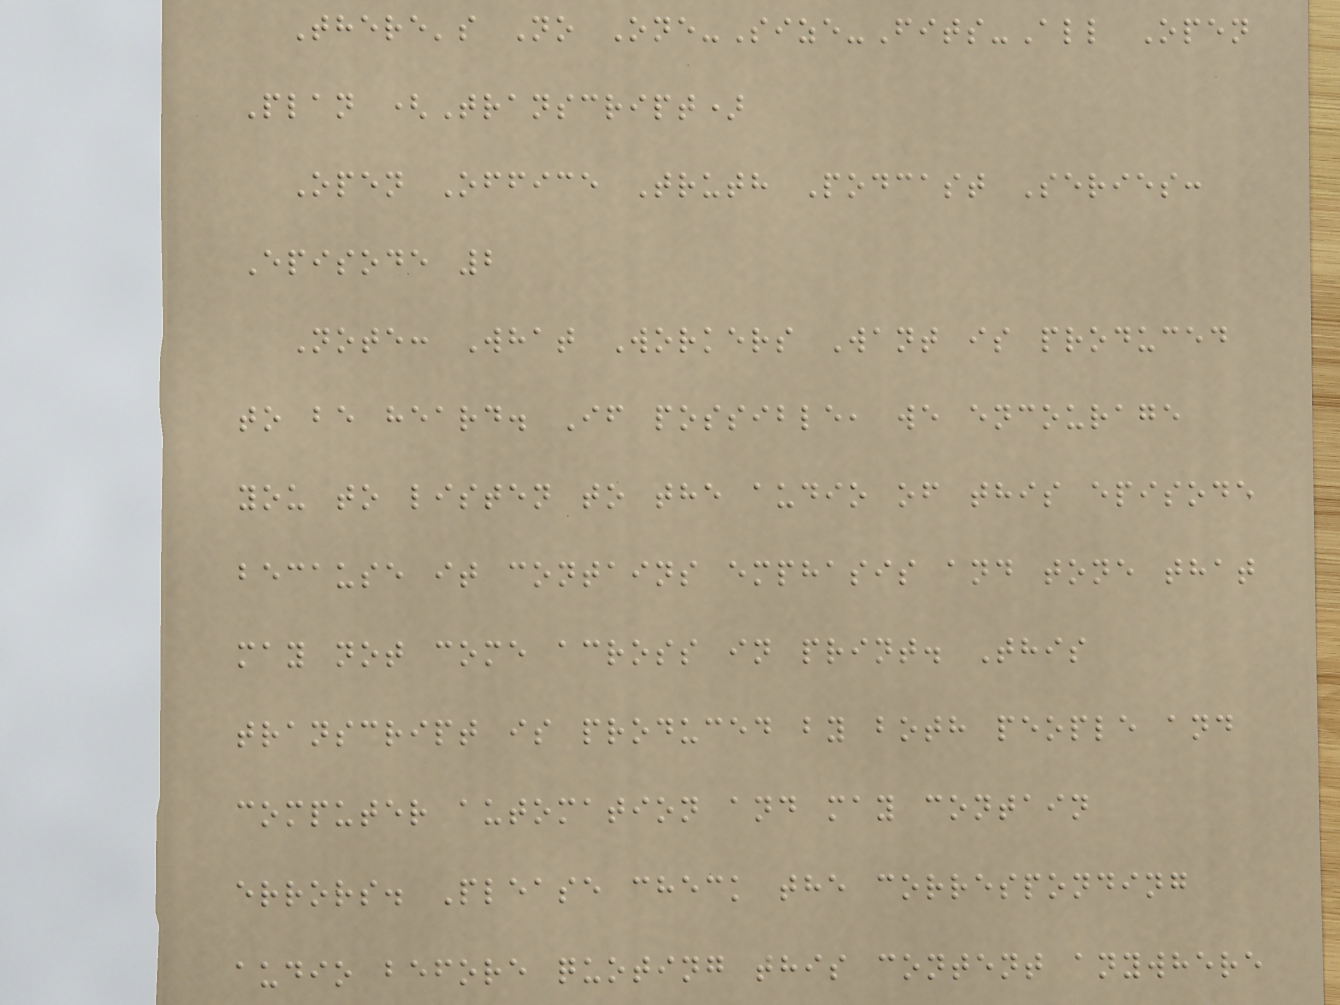There's No One-Size-Fits-All Open
Plan (Transcript)
Open Office Truth Podcast Series:
Episode 2
Note: What Workers Want is produced
to be heard. If possible, we encourage
you to listen to the audio of this episode
because it contains emphasis and tone that
may not come across in print. This
transcript is produced by both people and
computer automation and may contain
errors. Please check the corresponding
audio before quoting this content anywhere
